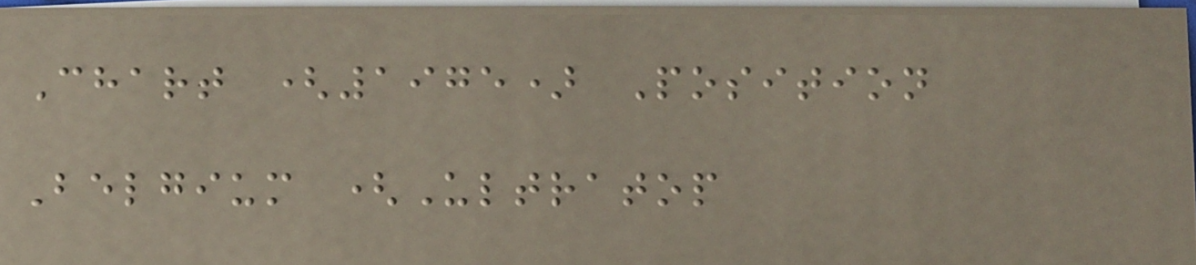Chart (1975) Position
Belgium (Ultratop
